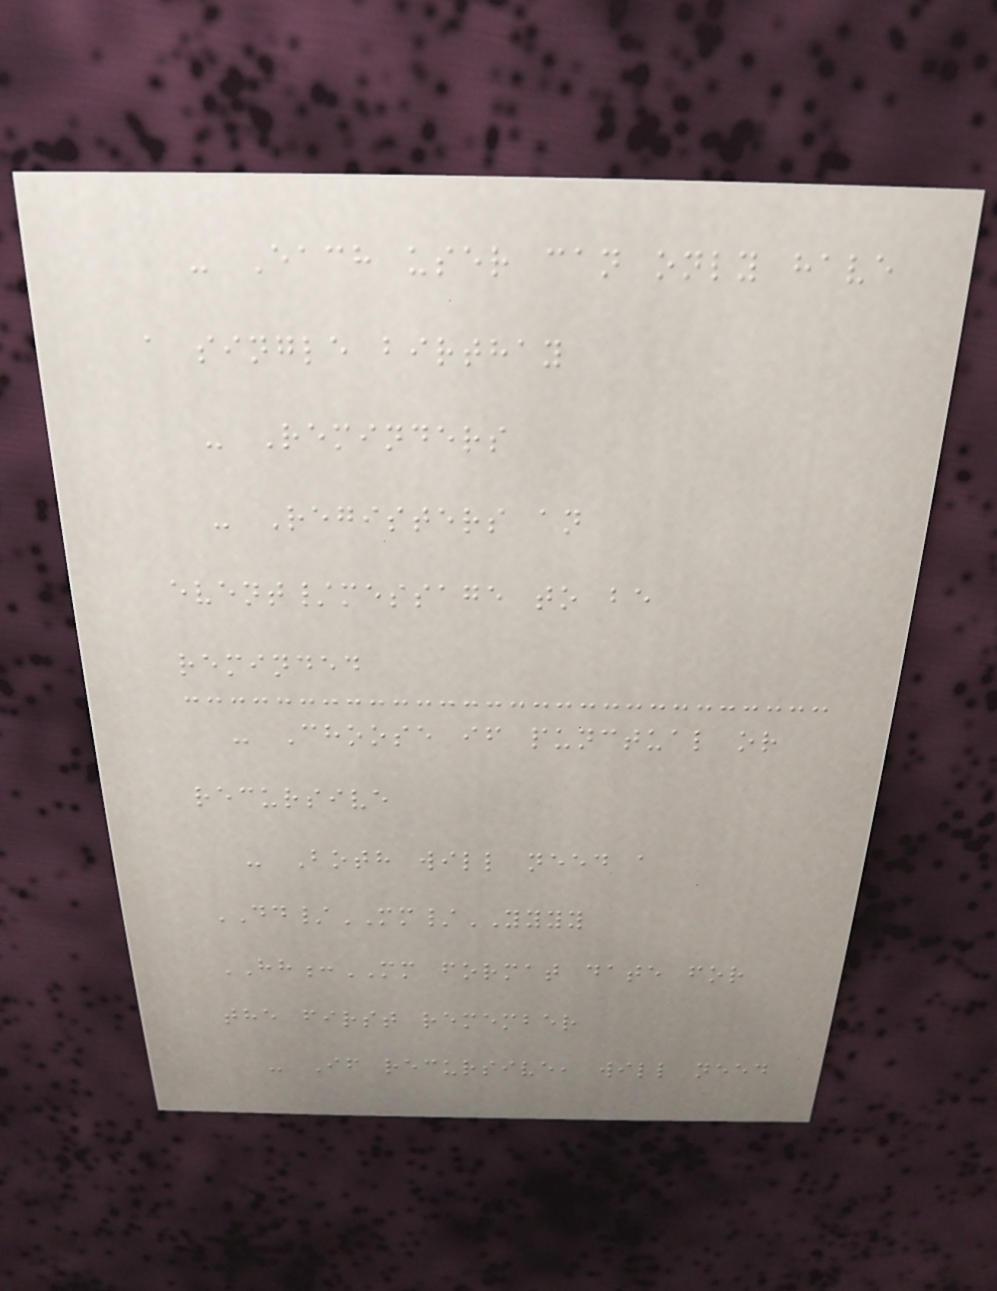- Each user can only have
a single birthay
- Reminders
- Registers an
event/message to be
reminded
- Choose if punctual or
recursive
- Both will need a
DD/MM/YYYY
HH:MM format date for
the first remember
- If recursive, will need
